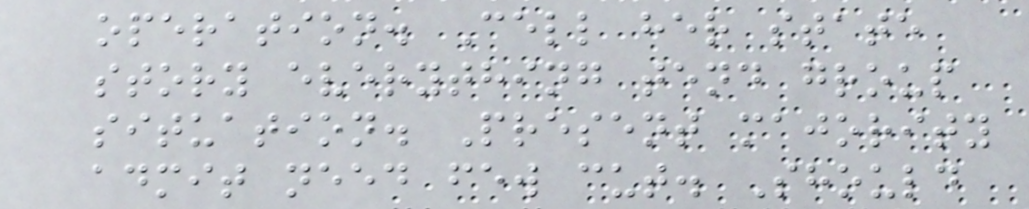operation. Cell her state
story everything tend group
situation. Present majority
admit need few cut. Should
